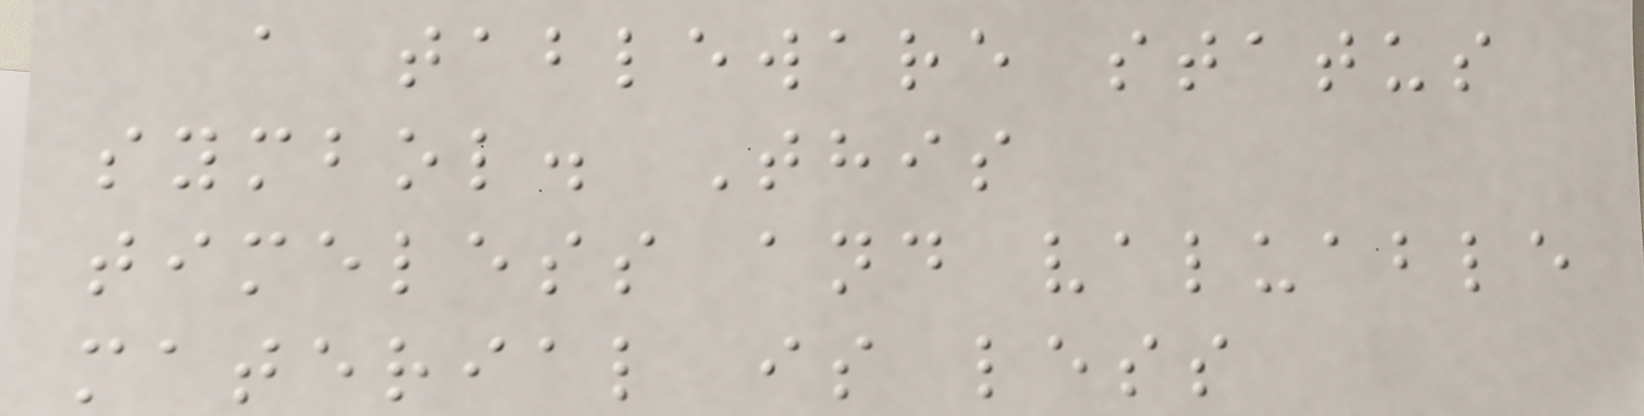a tableware status
symbol. This
timeless and valuable
material is less
